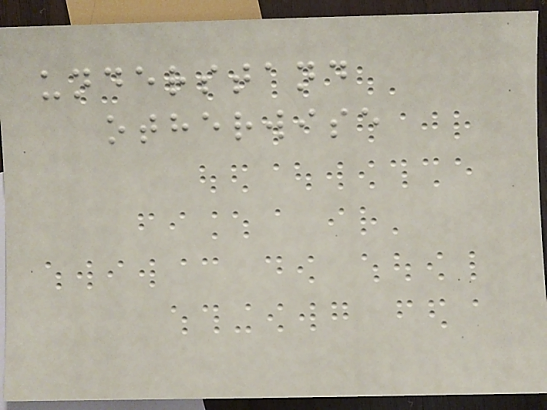understand
otherwise
